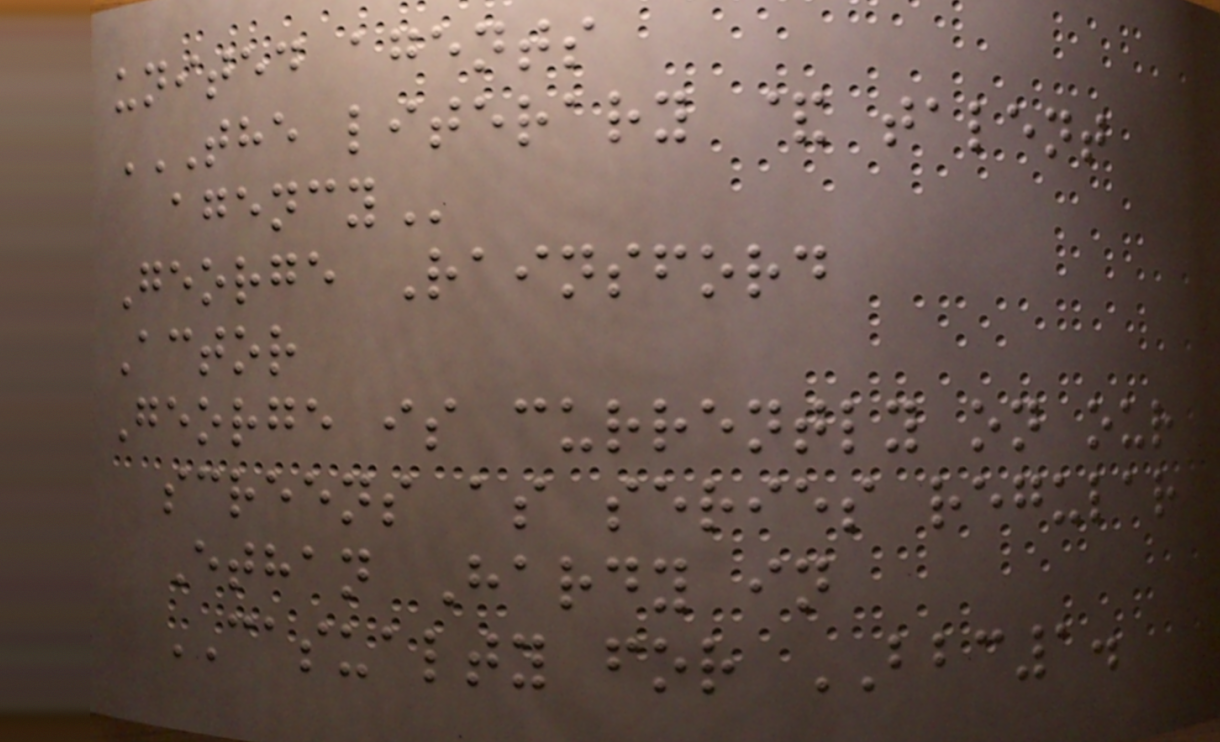united agents
THE LITERARY & TALENT
AGENCY
George Rainsford
Actor
George is currently on our
screens as series regular
Ethan Hardy in
CASUALTY for BBC1.
